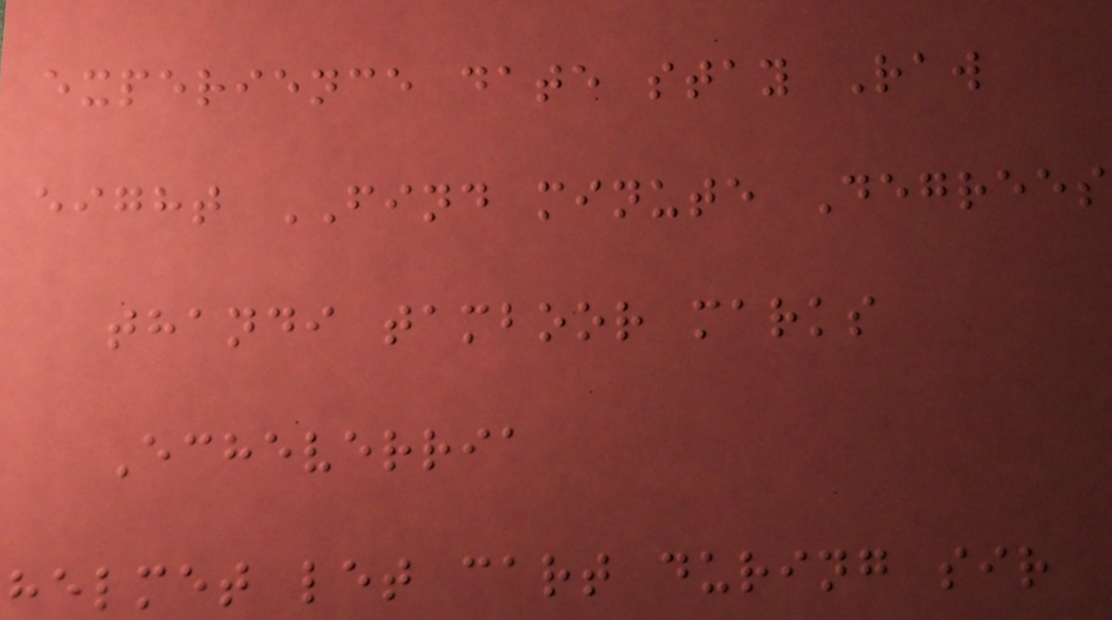experience date stay Raw
eight FIND minute Degrees
thandi tamboor marks
Echeverria
helmet let cart during sir
